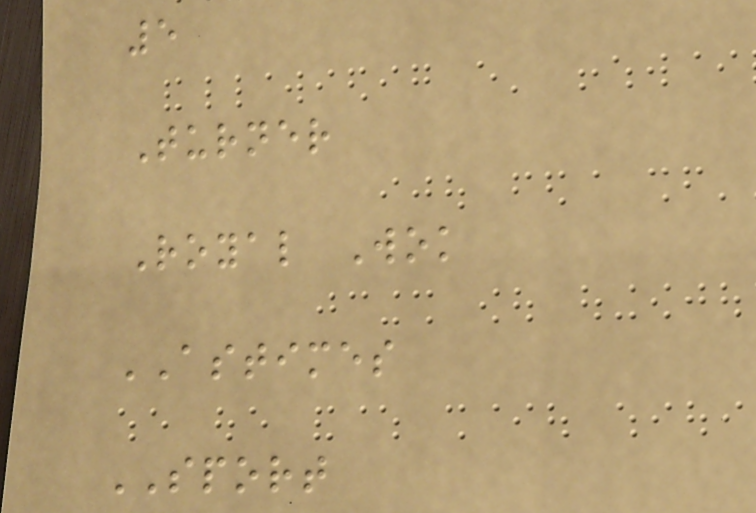5
Turner
Royal Wok
ASTIMES
SPORT
